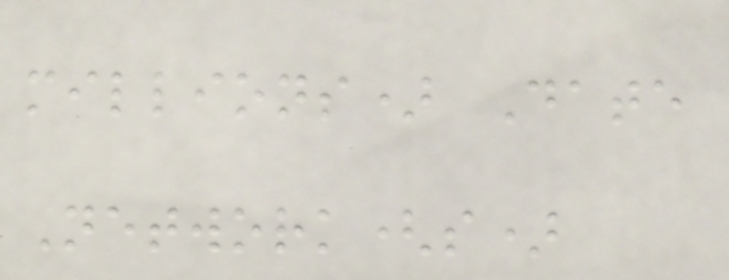millions) Date
Network(s)
